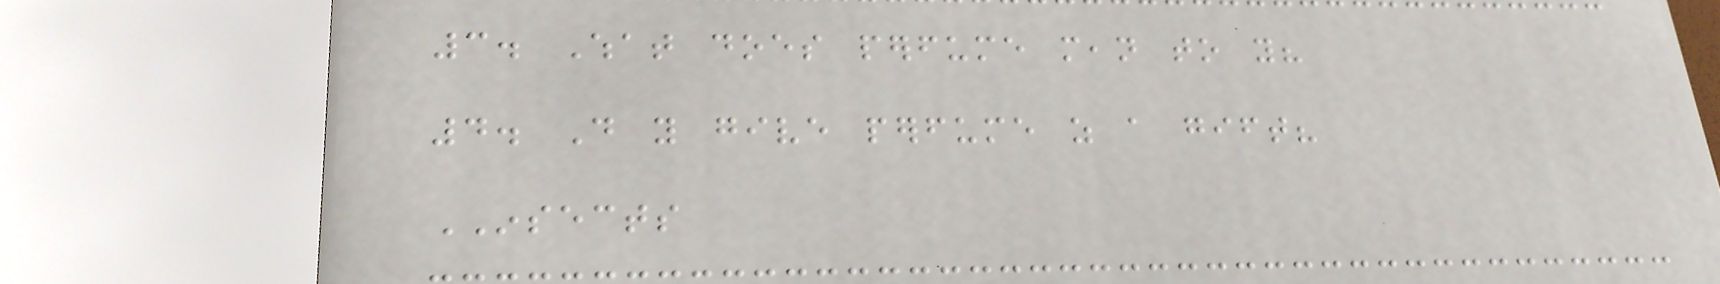3. What does perfume mean to you?
4. Do you give perfume as a gift?
INSECTS
